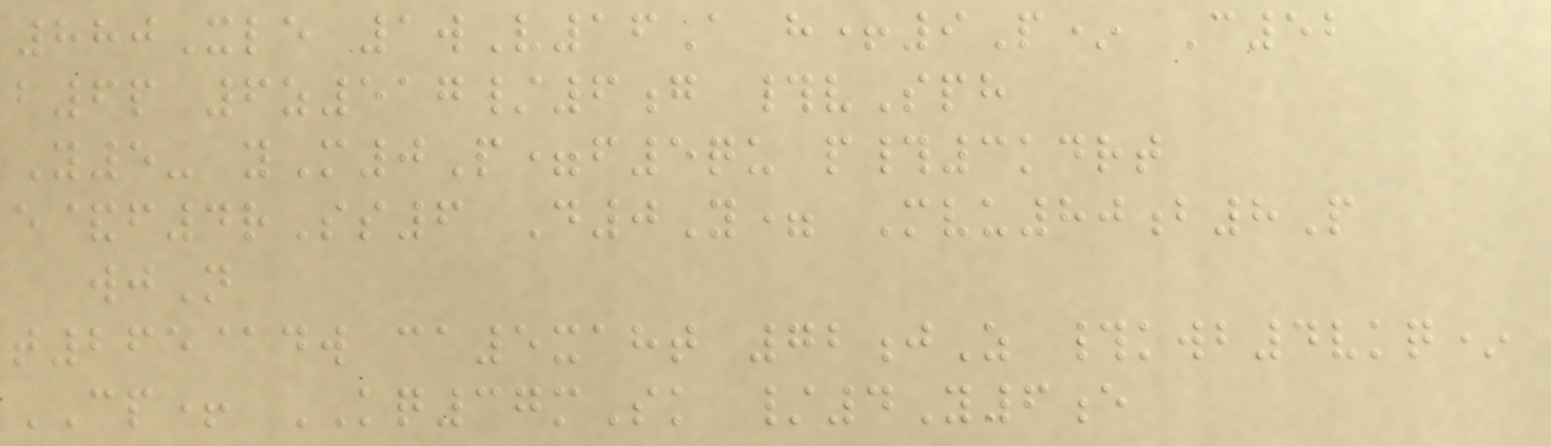880Xle 1wV16A h+9P* C52
b6p 6z517/6g #vSph
Y5- yM0P=f5qu p#3kdrt
e&f4rSs6 D0Y= Mvu80b8P
wjN
t265@dw ca5xaht 72jZ #kwb4vkq*
CP+ KQ37mSk /4Y6e
